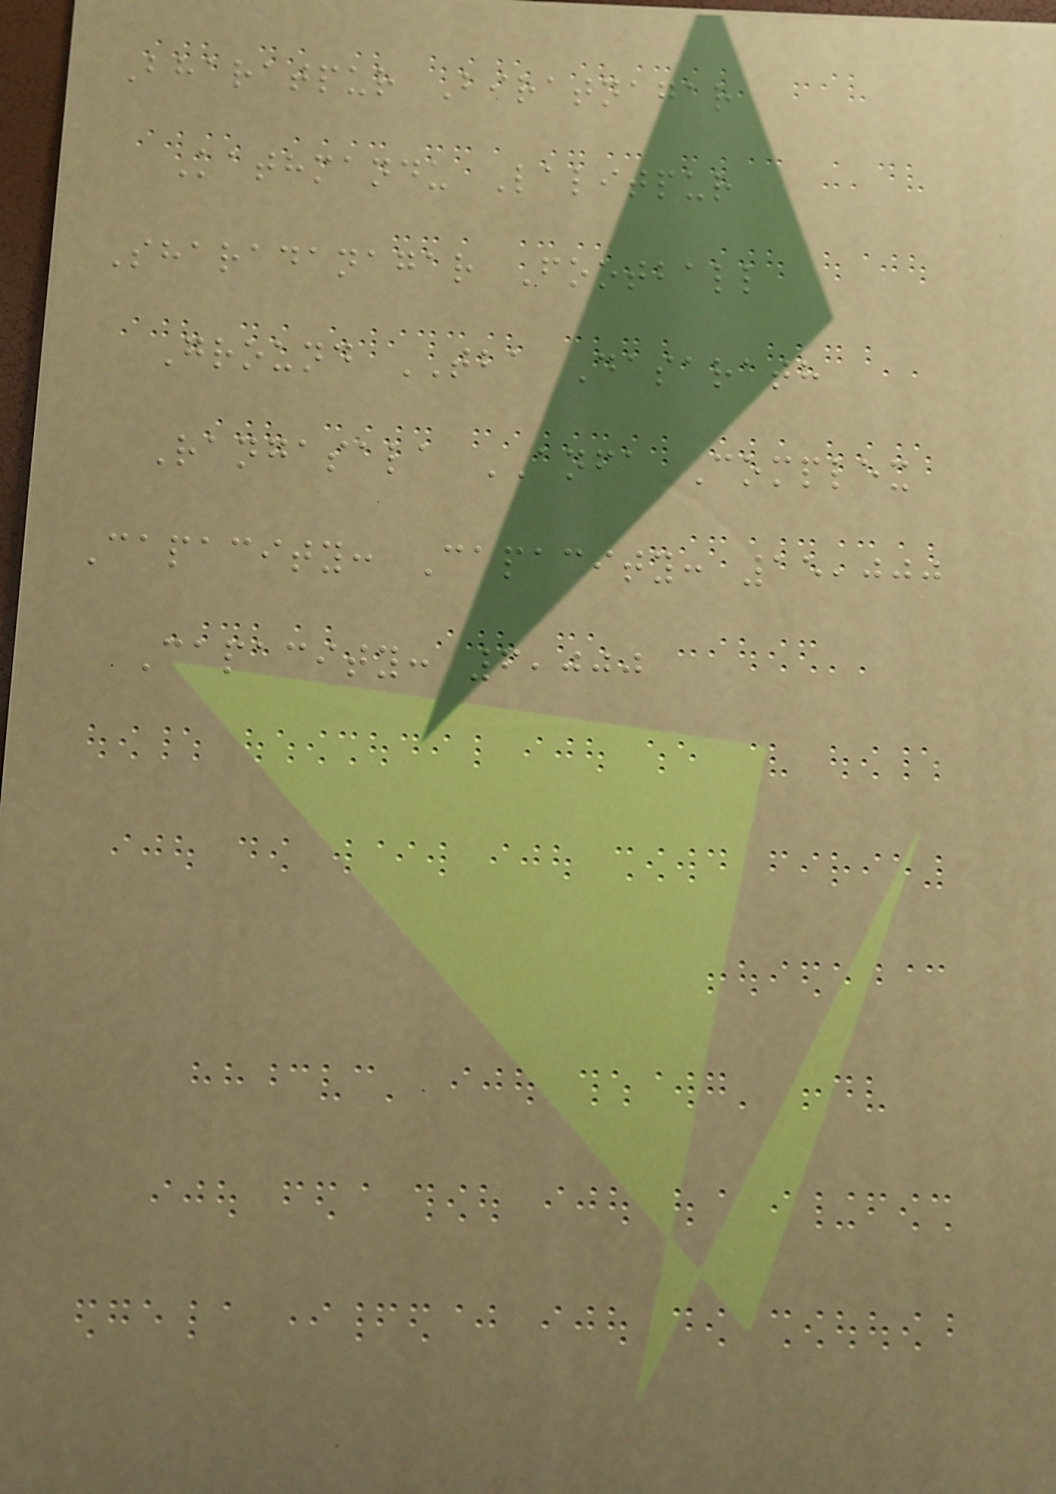Bharatpur Biratnagar
Kathmandu Lalitpur
Sharadanagar Football
Ground TBA Dasarath
Rangasala ANFA Complex
Capacity: Capacity: 15,000
Capacity: 6,000
